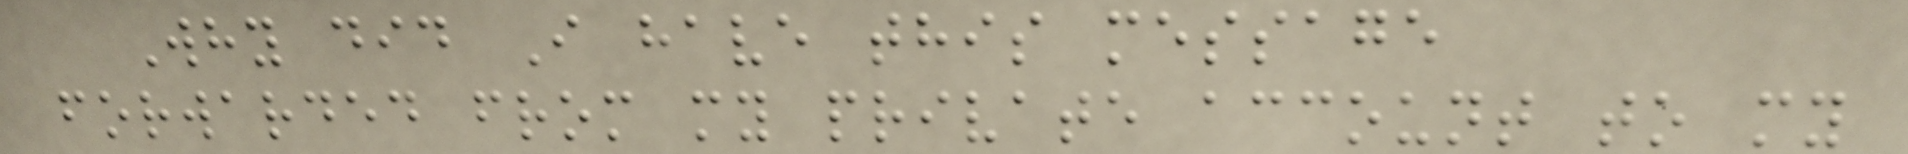Why did I have this message
forwarded from my private account to my
